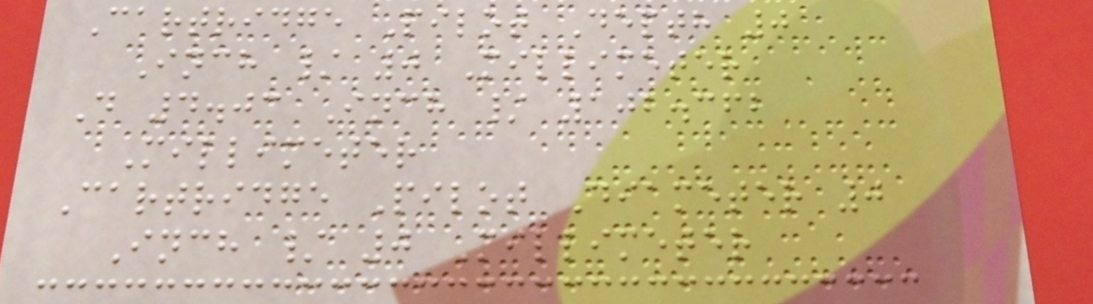Cartridge Pilot Depth 0
Inch / 0 Millimeter
D 4.03 Inch / 102.362
Millimeter
Cartridge Pilot Diameter 0
Inch / 0 Millimeter
